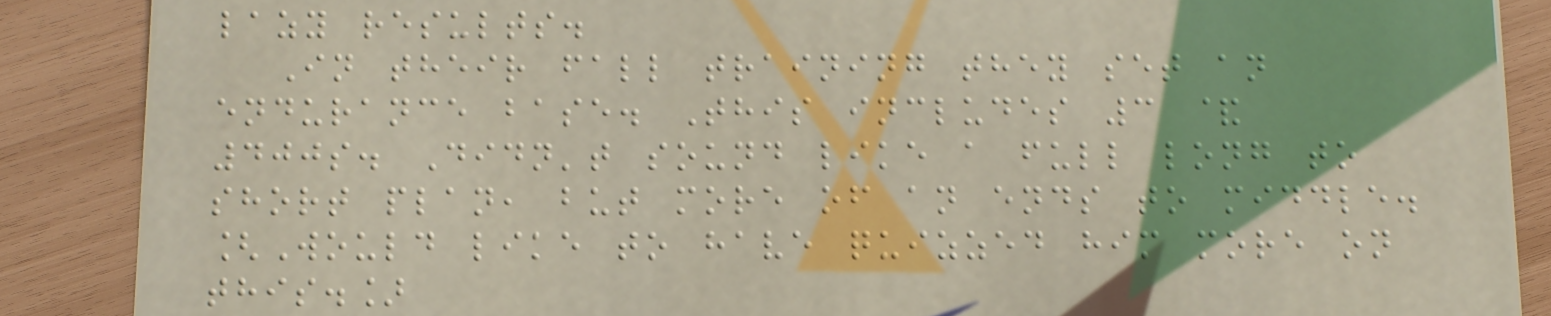lazy results.
In their fall training they set an
endurance base. This includes 3 &
400s. Didn't sound like a full long to
short plan, but more of an ends to middle.
[Would like to have quizzed him more on
this.]
